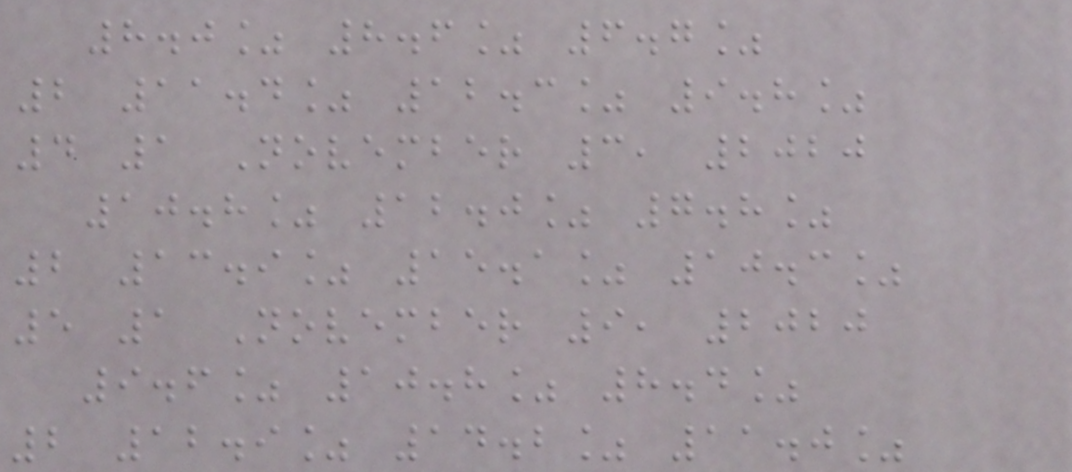8.0% 8.6% 6.7%
2 11.4% 12.3% 9.8%
4 1 November 3, 2020
10.8% 12.0% 7.8%
2 13.9% 15.1% 10.3%
5 1 November 9, 2020
9.6% 10.8% 8.4%
2 12.9% 14.2% 11.0%
